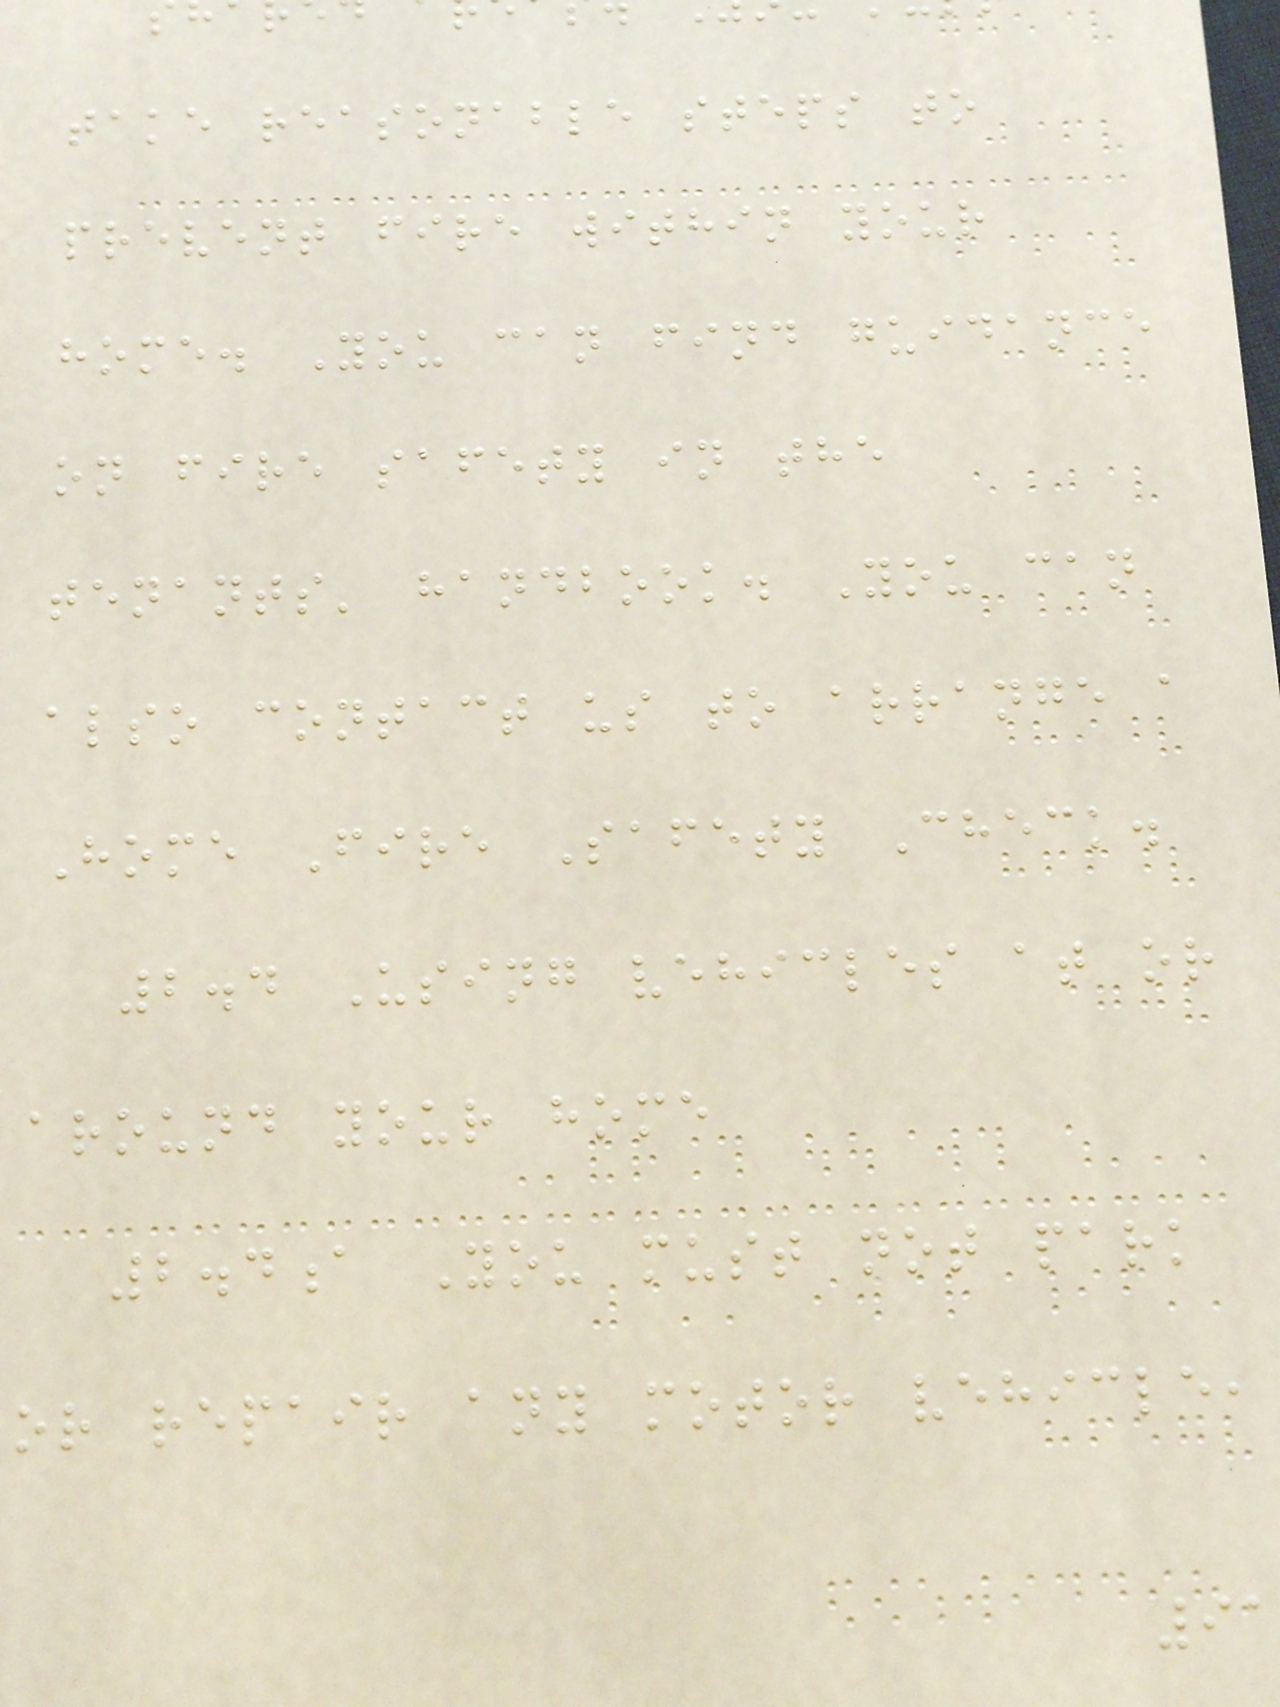take reasonable steps to
prevent fire within your
home. You can find guidance
on fire safety in the
tenants' handbook. You can
also contact us to arrange a
Home Fire Safety Check.
2.4 Using vehicles at or
around your home
2.4a You must not park
or repair any motor vehicle,
